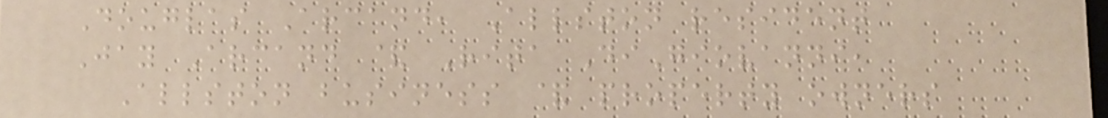Douglas Arcand, Allston resident
Jay Arcand & Rita DiGiovanni,
Allston business & property owners
